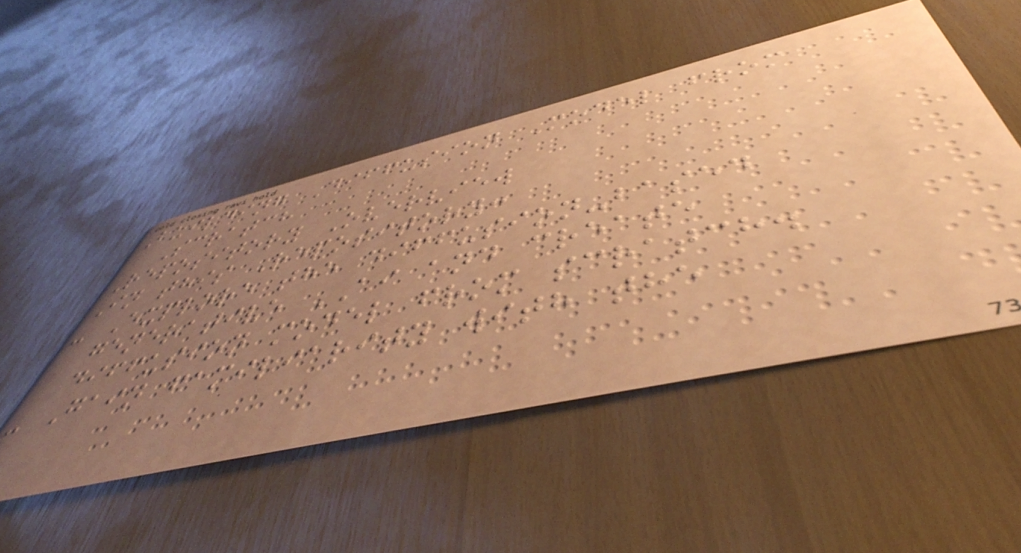Building Diffusion Model from
Scratch
Repository Overview
In this Repository:
- Explore the diffusion-based
generative AI and create
diffusion model from scratch.
- Gain familiarity with the
